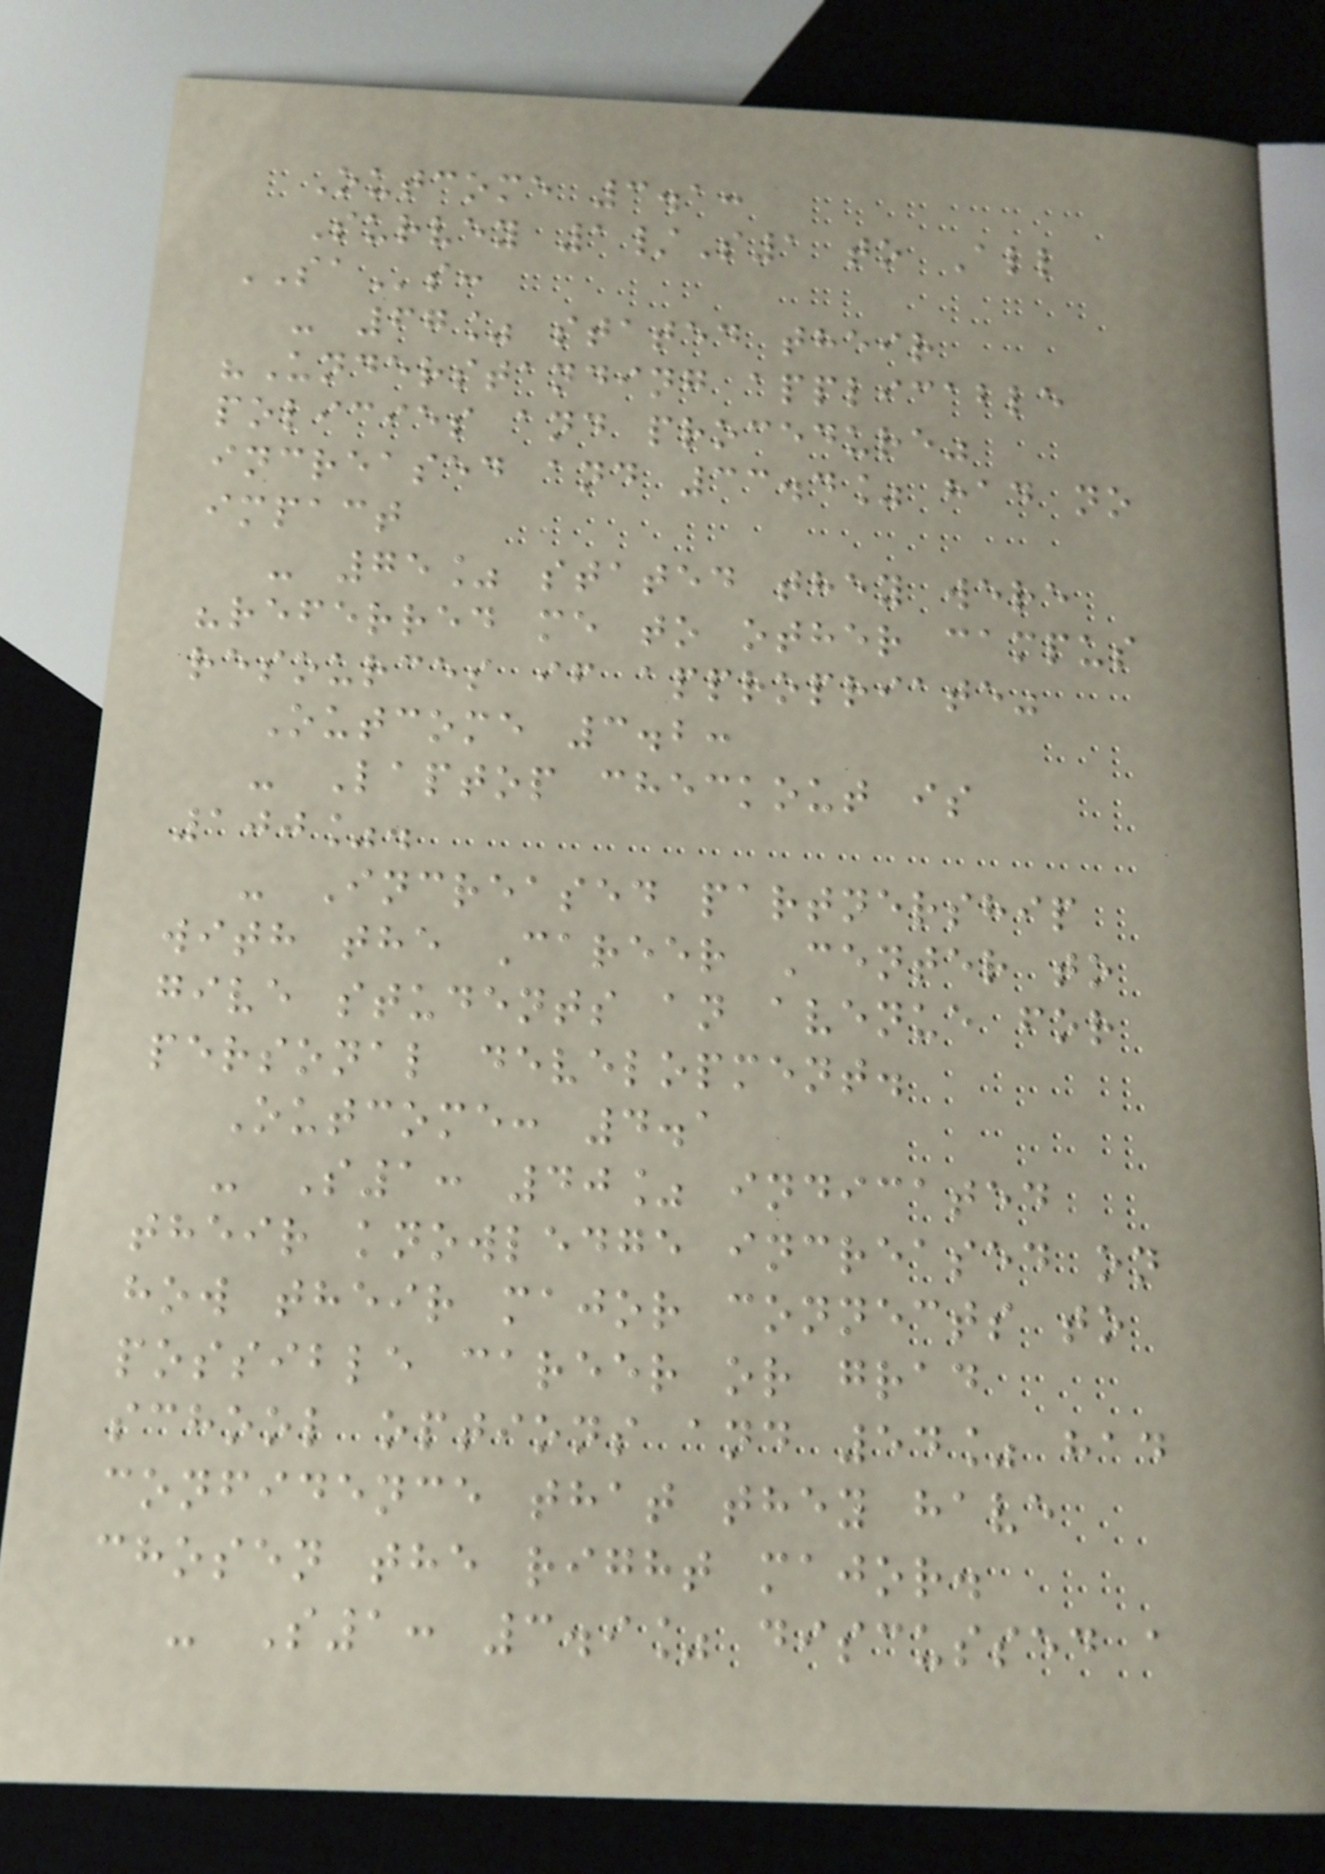Outcome 3.1:
Survey 1/S1 to All
SAs:
- 67% stated their
"Understanding applicable
policies and procedure"
increased and 33.4% had no
impact
- 75% stated they were
"referred me to other campus
resources if appropriate"
Outcome 3.2:
- Laptop checkout is
100%.
- Increased partnership
with the Career Center to
give students an avenue for
personal development.
Outcome: 4.1
- S1: 40% indicated
their knowledge increased on
how their major connects to
possible career or grad
school options and 54% had
confidence that they have
chosen the right major.
- S1: 3.9% discussed a
